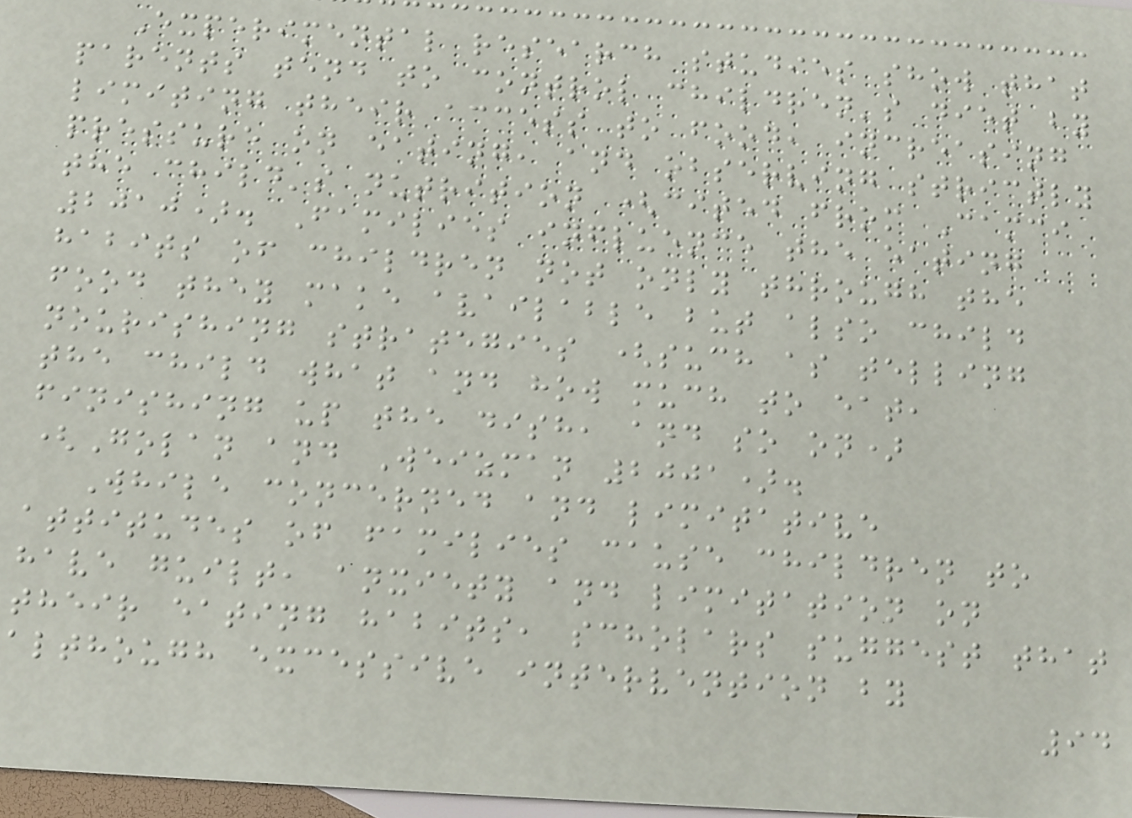Experimental research studies show that
parents tend to control children's diet by
limiting their access to food, increasing
pressure on eating, and observing strictly
the child's nutrition (cited from Camci
2010). Families influence the eating
habits of children not only through the
food they make available but also child
nourishing strategies (such as telling
the child what and how much to eat,
finishing up the dish, and so on)
(Golan and Weizman 2001).
While concerned and limitative
attitudes of families cause children to
have guilt, anxiety and limitation on
their eating habits, scholars suggest that
although excessive intervention by
94
